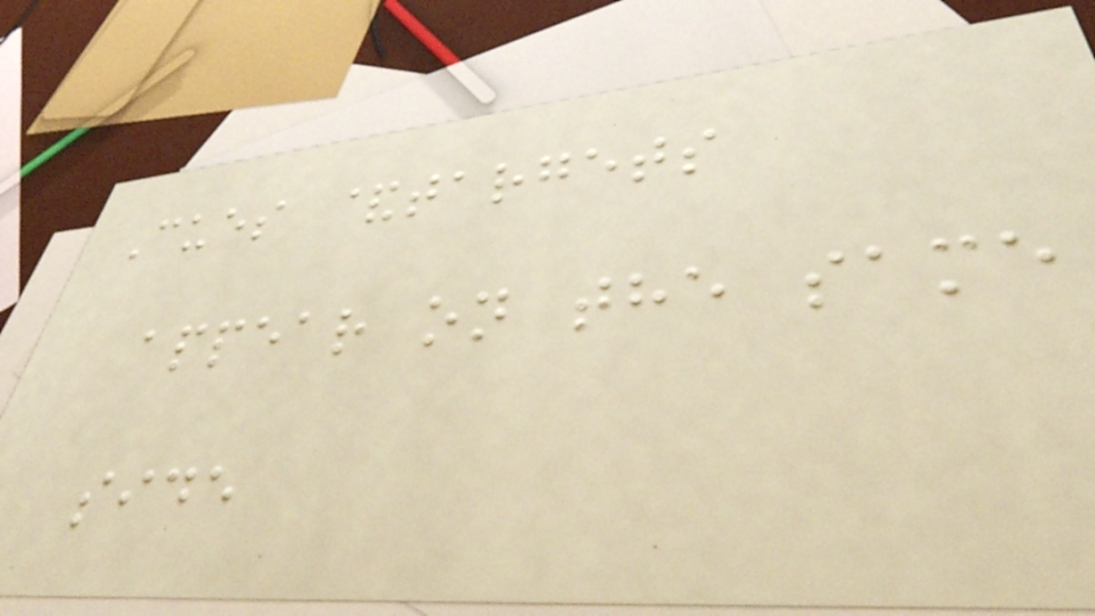Cues &targets
appear on the same
side
